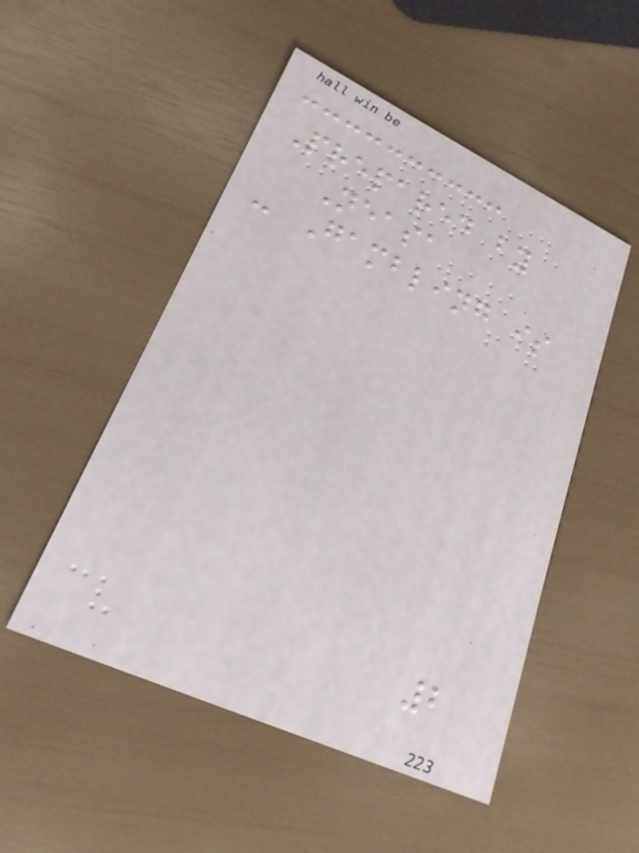Prepared by
Neasa
- Gambling is
2
